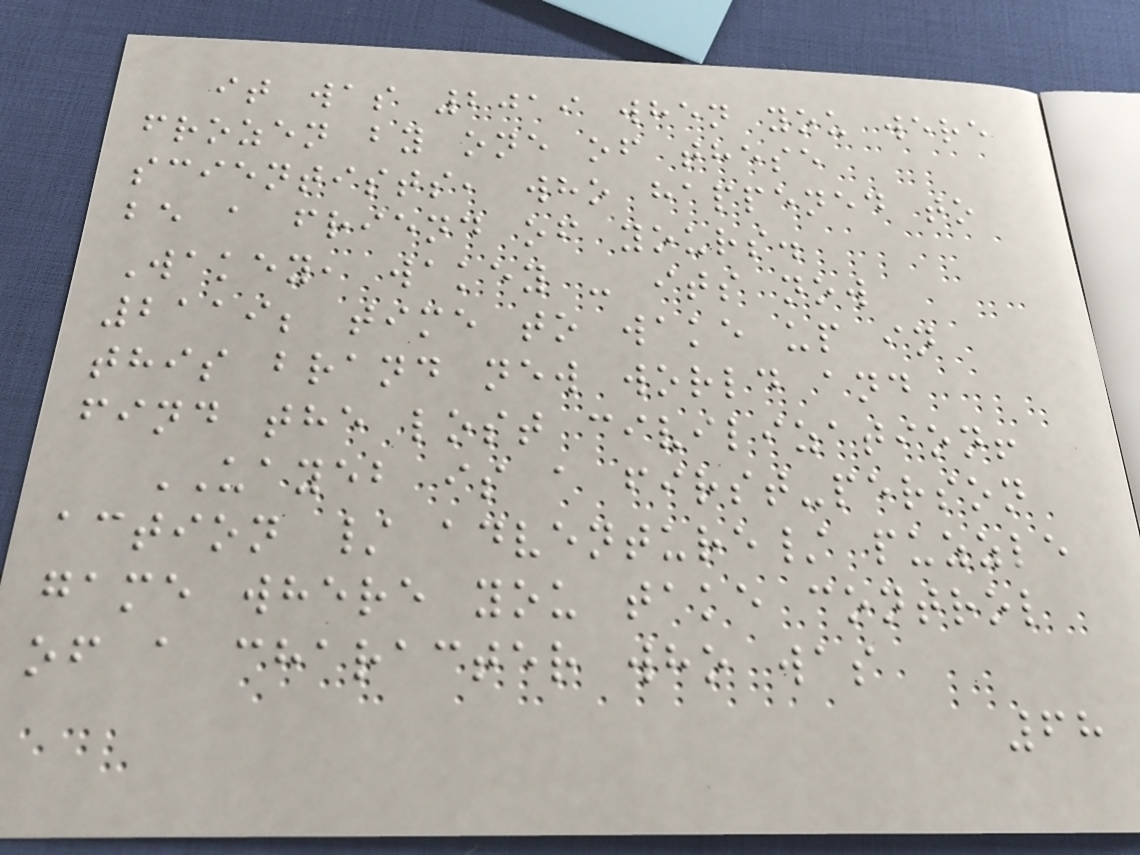it was 2019 when you were
frozen by one of these
scientists, who happened to
be a friend of yours.
Wakey, wakey - its now
2119; time to wake up in
this brand new world and
find the lost civilization!
UAYEB is a first-person
action / adventure/ puzzle
game where you take control
of a character who was
68
